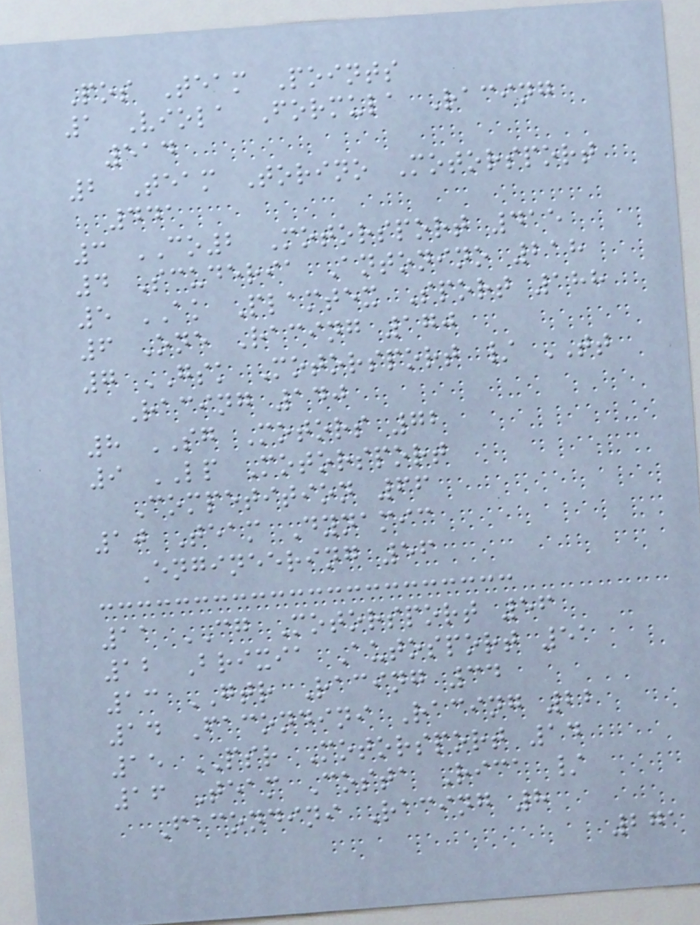Pos Team Points
1 Viola Formula Racing
514
2 Team Torino Motorsport
441
3 CO2 Motorsport 415
4 Scuderia Antonino 218
5 AK Plamtex Sport 188
6 One Racing 170
7 GSK Motorsport / TT
Racing 140
8 SG Motors 72
9 LP Motorsport
Competition 66
10 Team Dynamic
Engineering 56
11 CG Motorsport 56
12 Brixia Autosport 51
13 GTR Racing 34
14 Facondini Racing 22
15 PSR Motorsport 14
16 Team Costa Rica /
Facondini Racing 8
271
